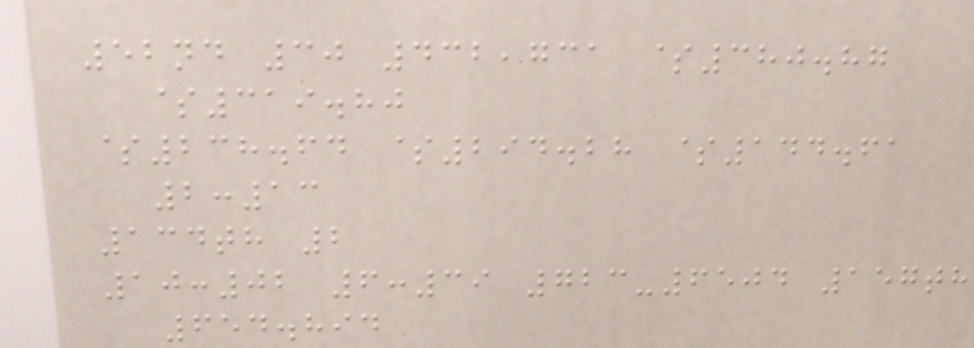52nd 30 432,731 $380.87
$319.80
$238.64 $294.28 $144.61
2:13
134th 2
10:02 6:39 723-6504 157th
654.894
